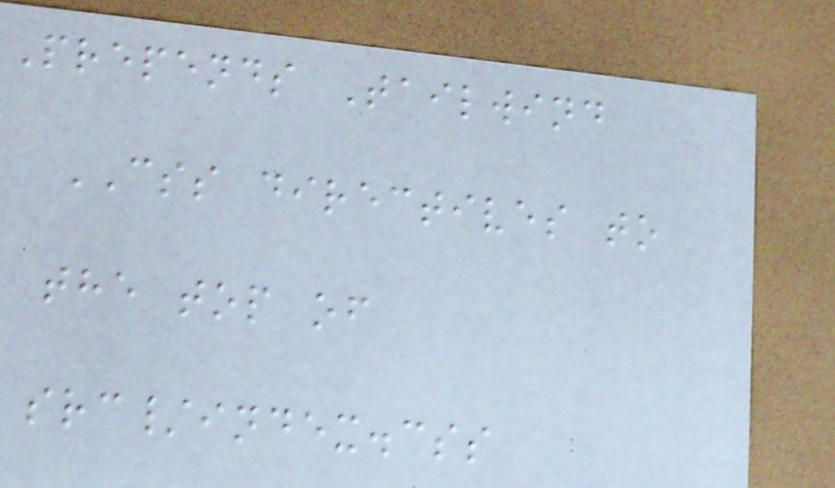Prepends Tailwind
CSS directives to
the top of
src/index.css
